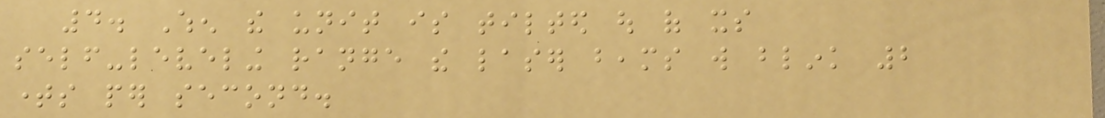4. When the unit is tilted out of its
self-leveling range the laser beams will blink 2
times per second.
